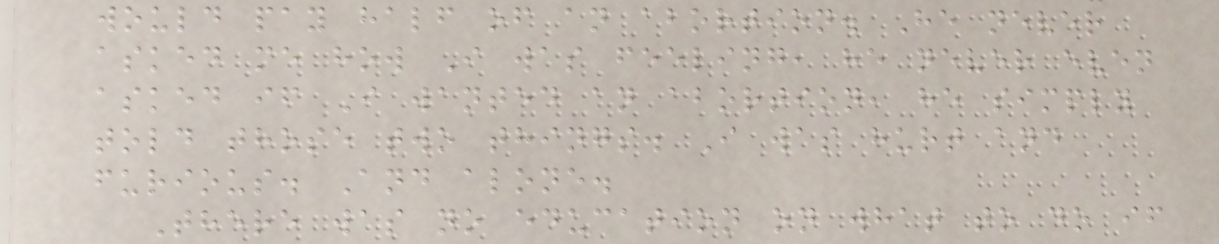would pay half of an abortion. He never
asked me how I was feeling, he never even
asked if I wanted an abortion, he simply
told those two things. I was hurt and
furious. And alone.
There was no education on what to do if
